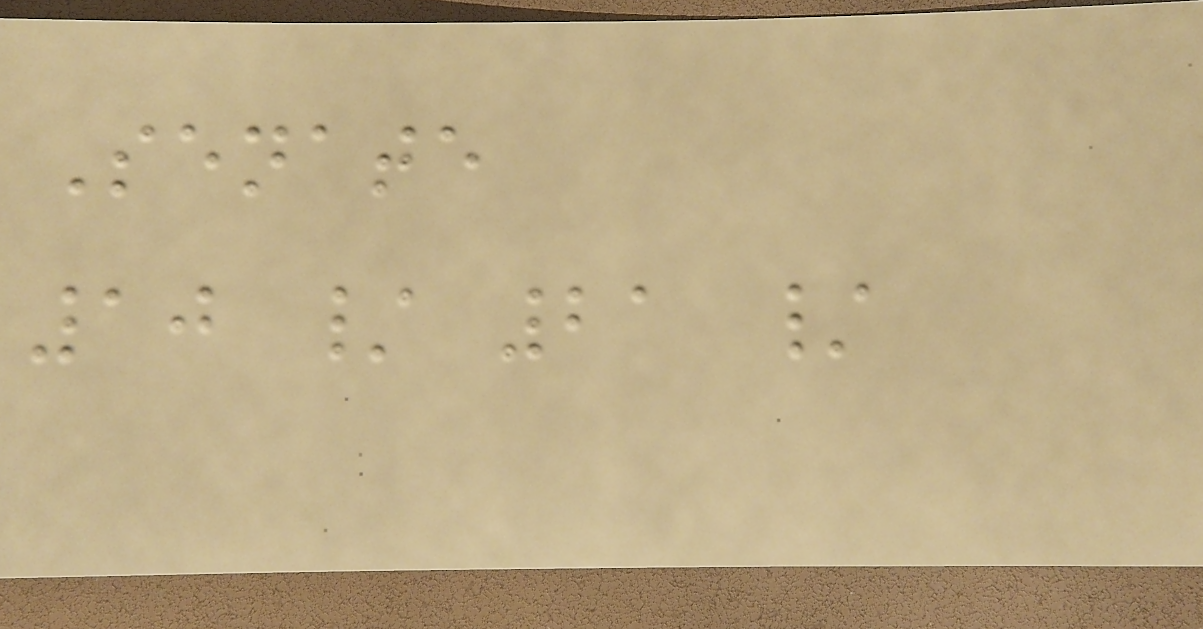Senate
10 / 21 /
